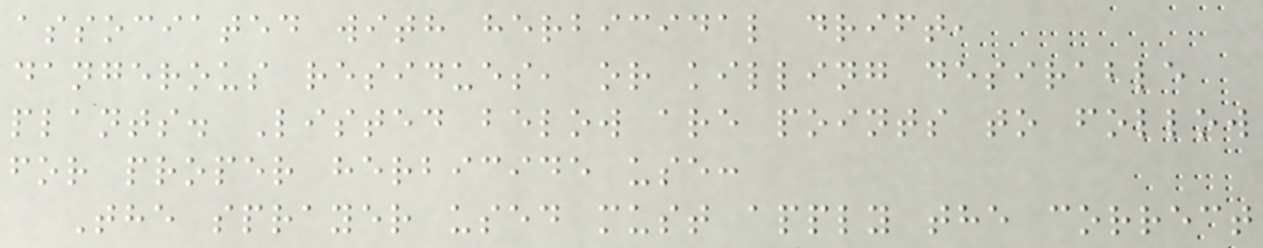associated with herbicidal drift,
dangerous residues, or killing desirable
plants. Listed below are points to follow
for proper herbicide use:
The sprayer used must apply the correct
